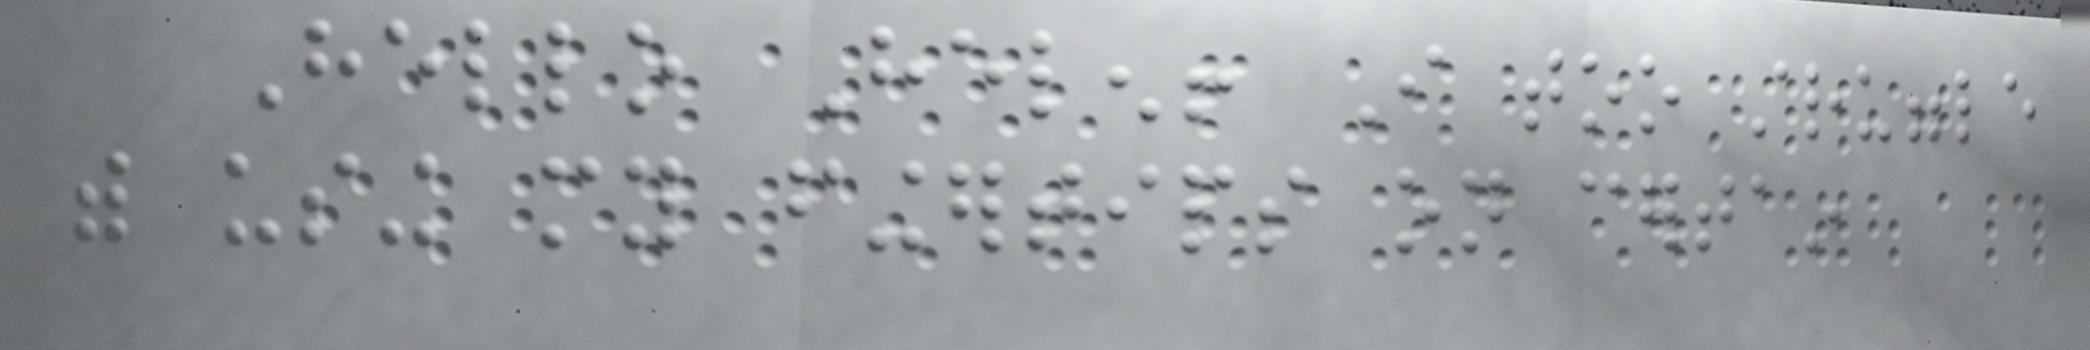Hello Helen! I too struggle
with using my fingertips on certain
